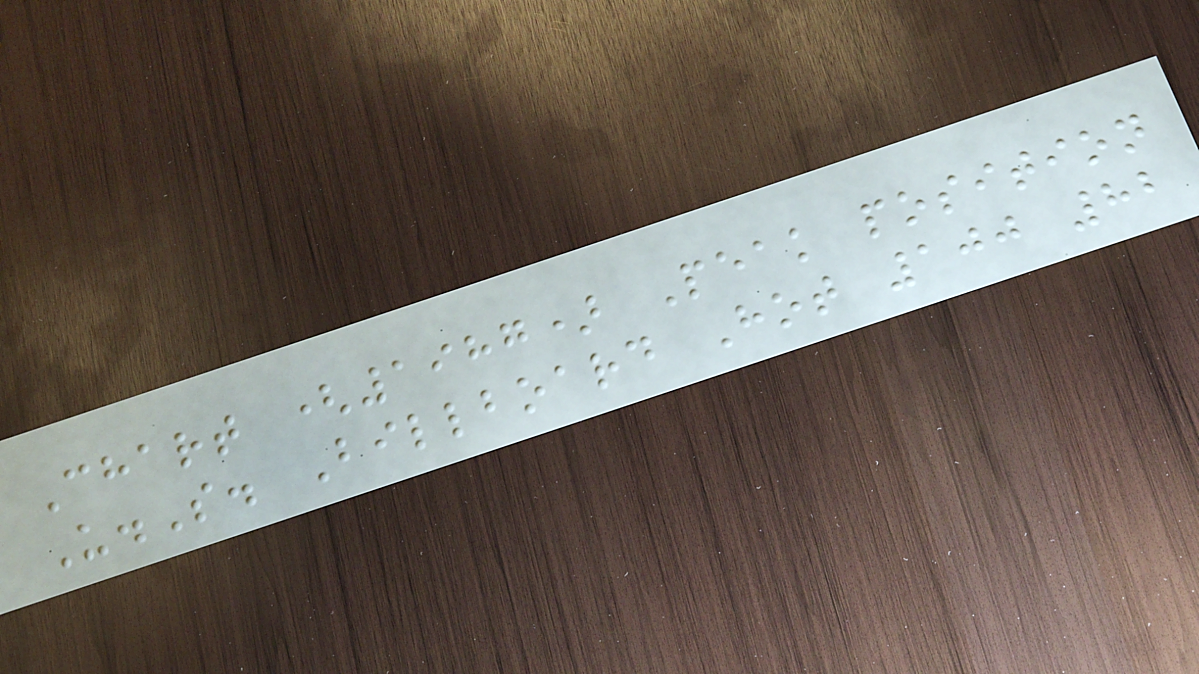Chart (1987) Peak position
U.S. Billboard Hot 100 82
